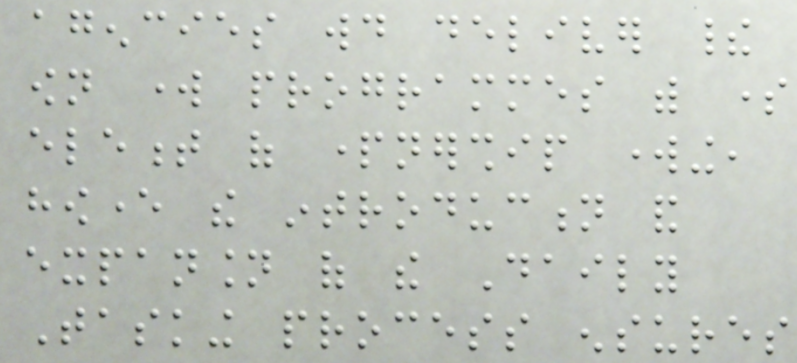agencies would deliver their
own work programmes with some
element of partnership working,
however the introduction and
expansion of the Daily
Tasking process ensures
